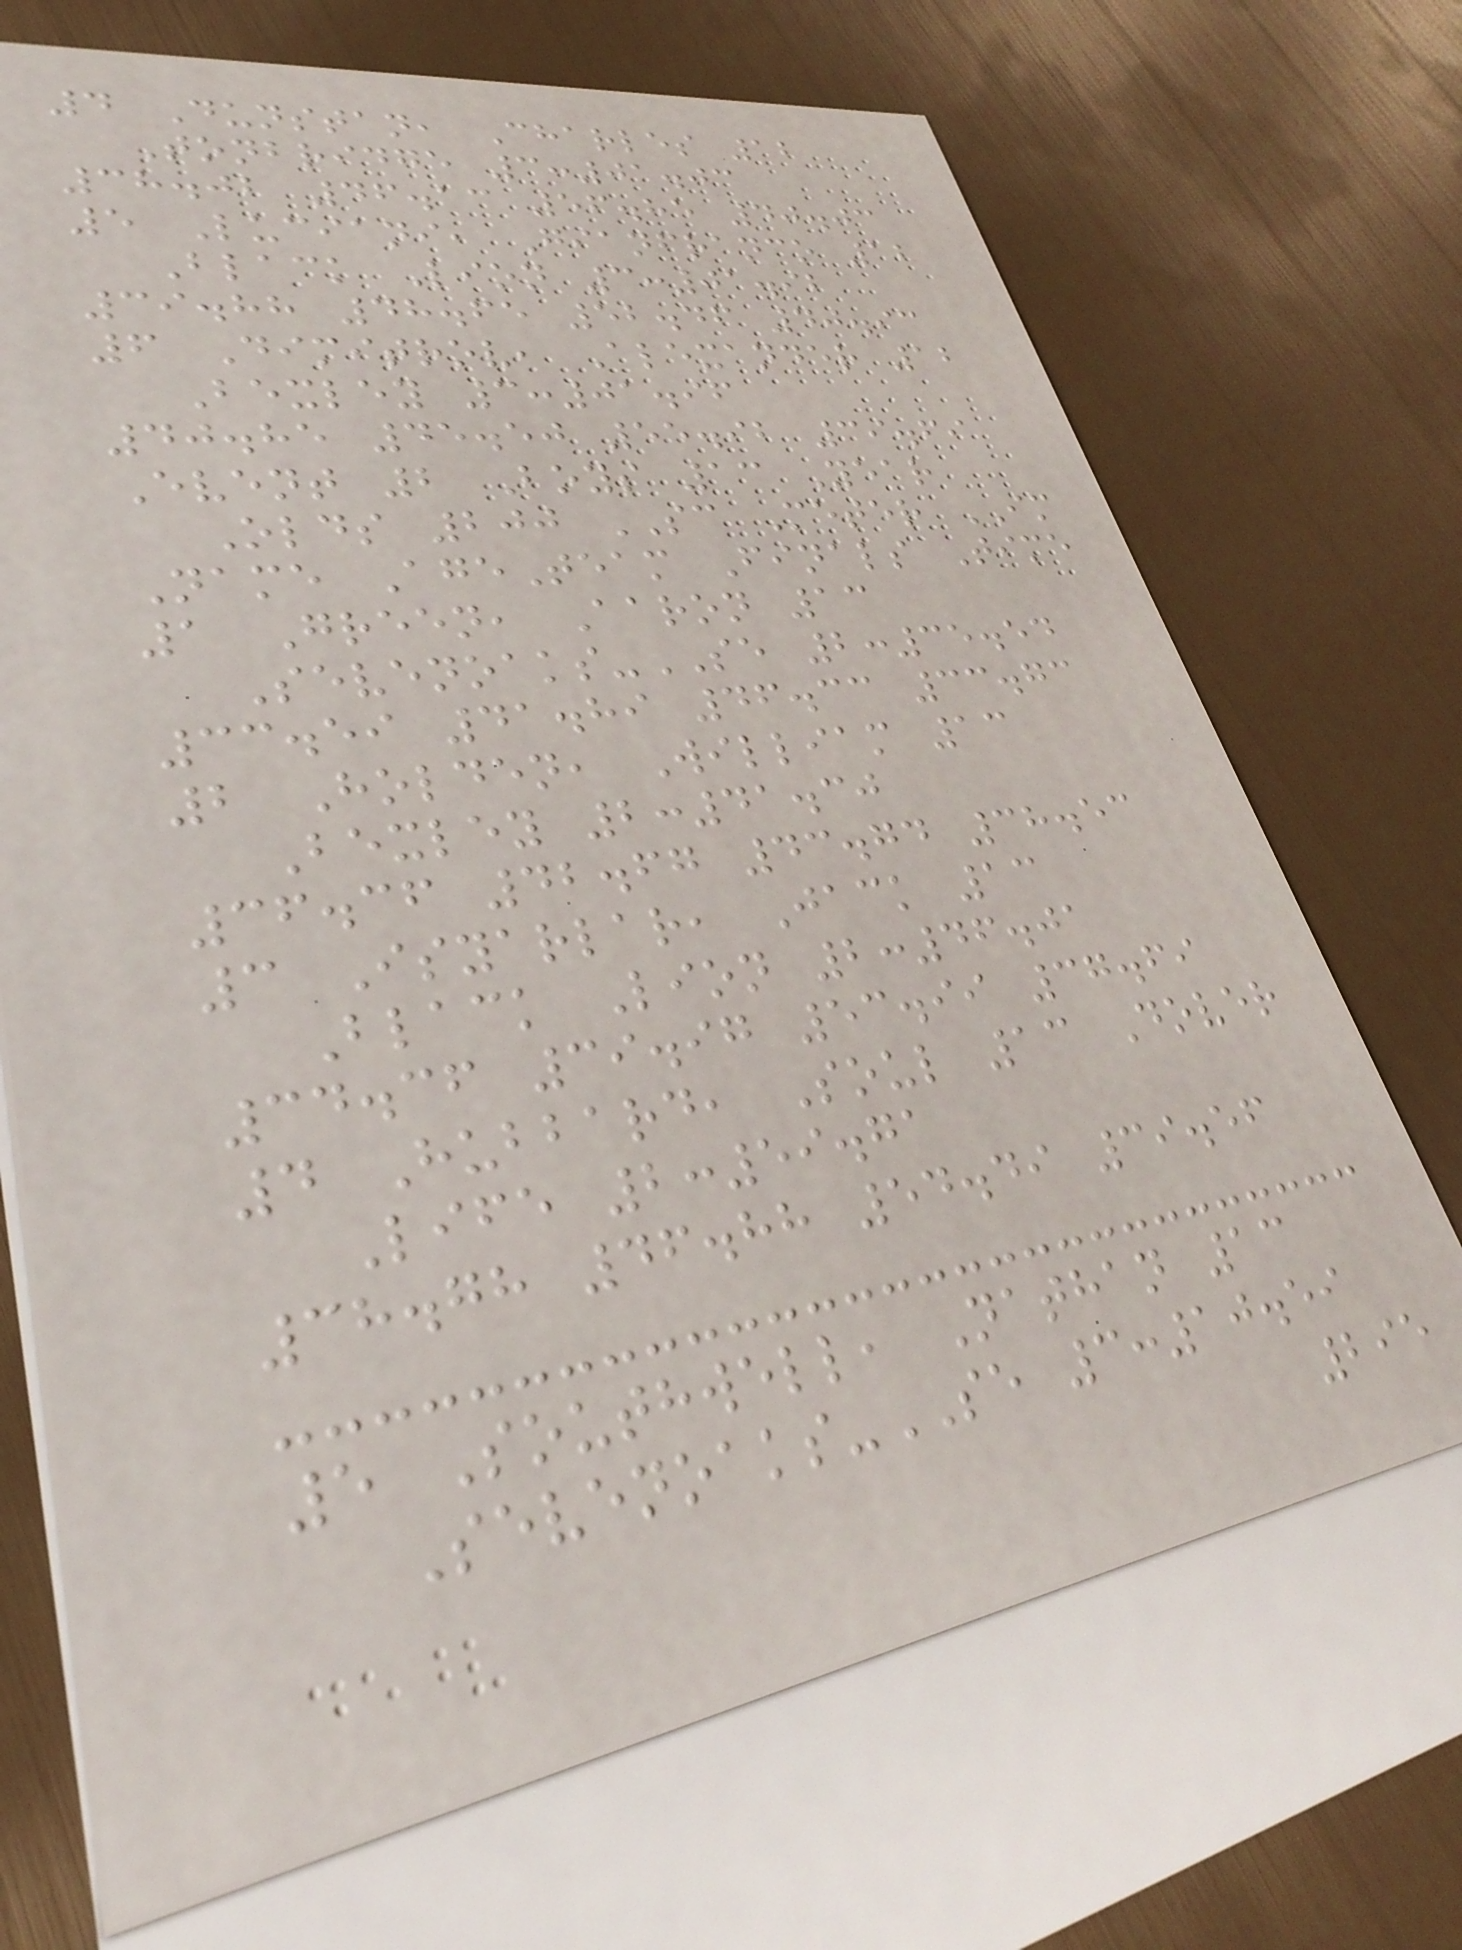4 Dunstan, Charles 12
Tonbridge 3:01.03
38.02 46.13 56.85 40.03
5 Luciani, Gianfranco 12
Black Lion 3:01.92
39.88 48.65 52.46 40.93
6 Dimitrov, Alexander 12
Bexley 3:01.96
40.85 45.50 55.92 39.69
Event 2 Boys 13 Year
Olds 200 SC Meter IM
Name AgeTeam Finals Time
1 Green, Aaron 13
Sevenoaks-SE 2:35.54
33.59 41.89 46.33 33.73
2 Holden, William 13
Bexley 2:41.30
36.36 42.67 43.74 38.53
3 Isyarlar, Jack 13
Black Lion 2:46.01
34.36 39.97 53.99 37.69
4 Hubbard, Soul 13 Dover
Life 2:59.71
38.78 46.88 54.49 39.56
5 Southwell, Nathan 13
Sevenoaks-SE 3:10.59
295
